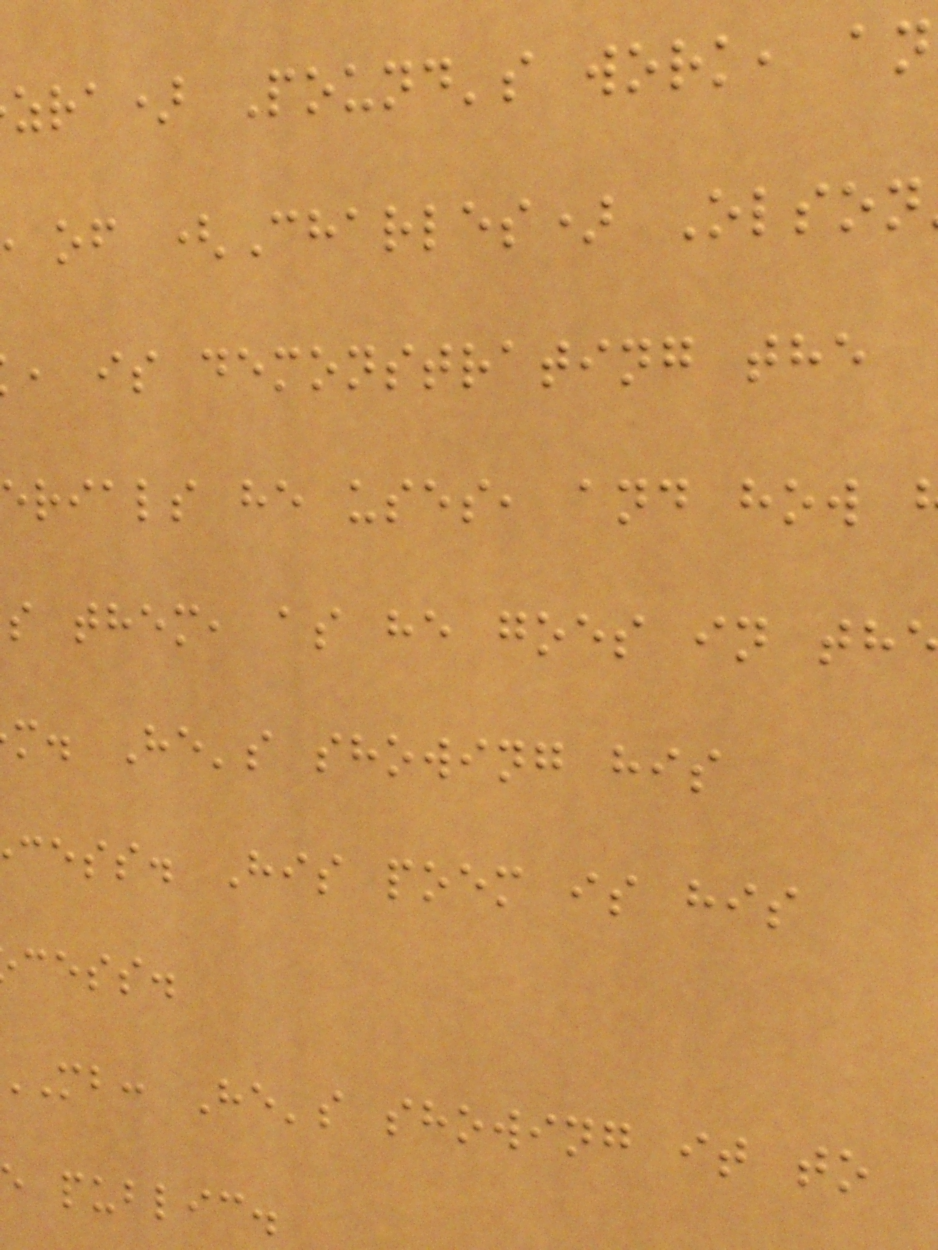zra) Pound's work, an
of (Charles) Olson
, is demonstrating the
erials he uses, and how
s them, as he goes in th
m. He's showing his
cess. His poem is his
cess.
mb: He's showing it to
public.
